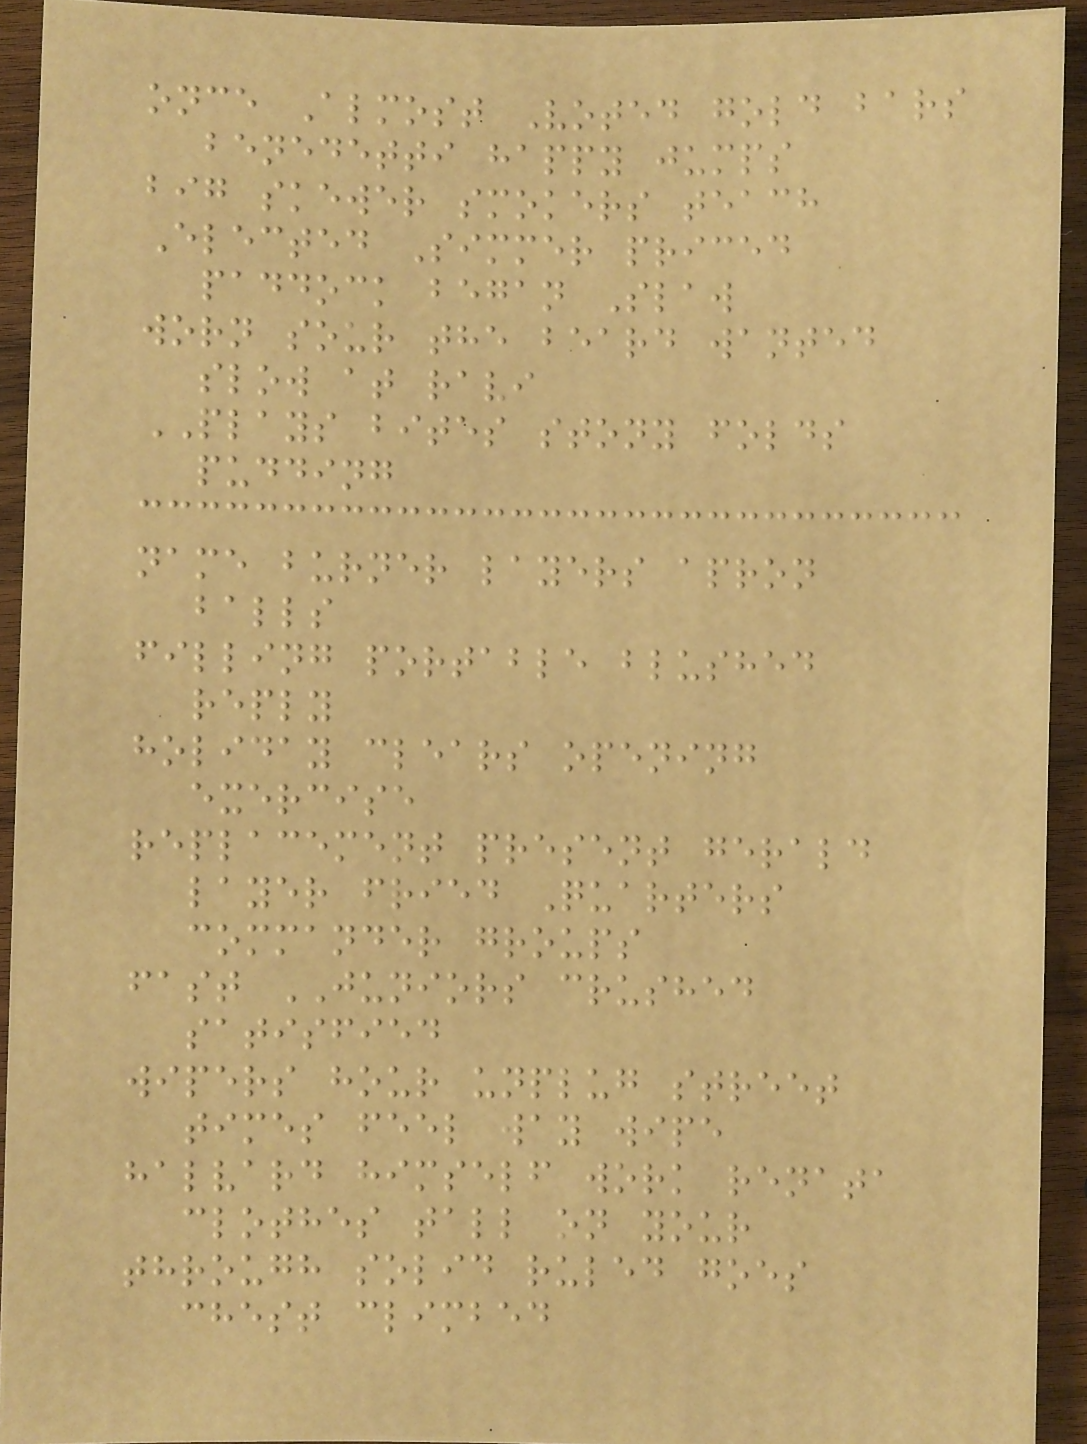once Almost Voted gold bars
benedetti happy jumps
big skewer smokers teach
Elected Simmer priced
paddock began Slaw
worn sour the beard wanted
slow at ravi
PLAYS bites stony folds
pudding
name burner layers apron
balls
filling portable blushed
reply
holiday clears opening
exercise
replacement present gerald
layer fried Quarters
commander groups
fast JUNIORS crushed
satisfied
wipers hour unplug street
times feel way wipe
halvard himself work renata
clothes tall on your
through solid ruled goes
chest climbed
